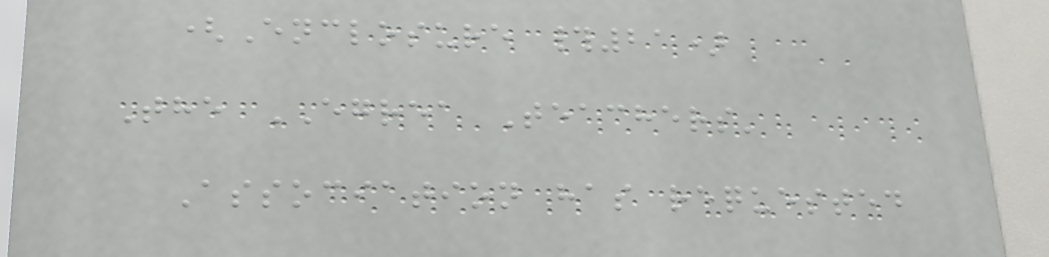(Enclosure #21)
The EGREA Teachers'
Association has requested
